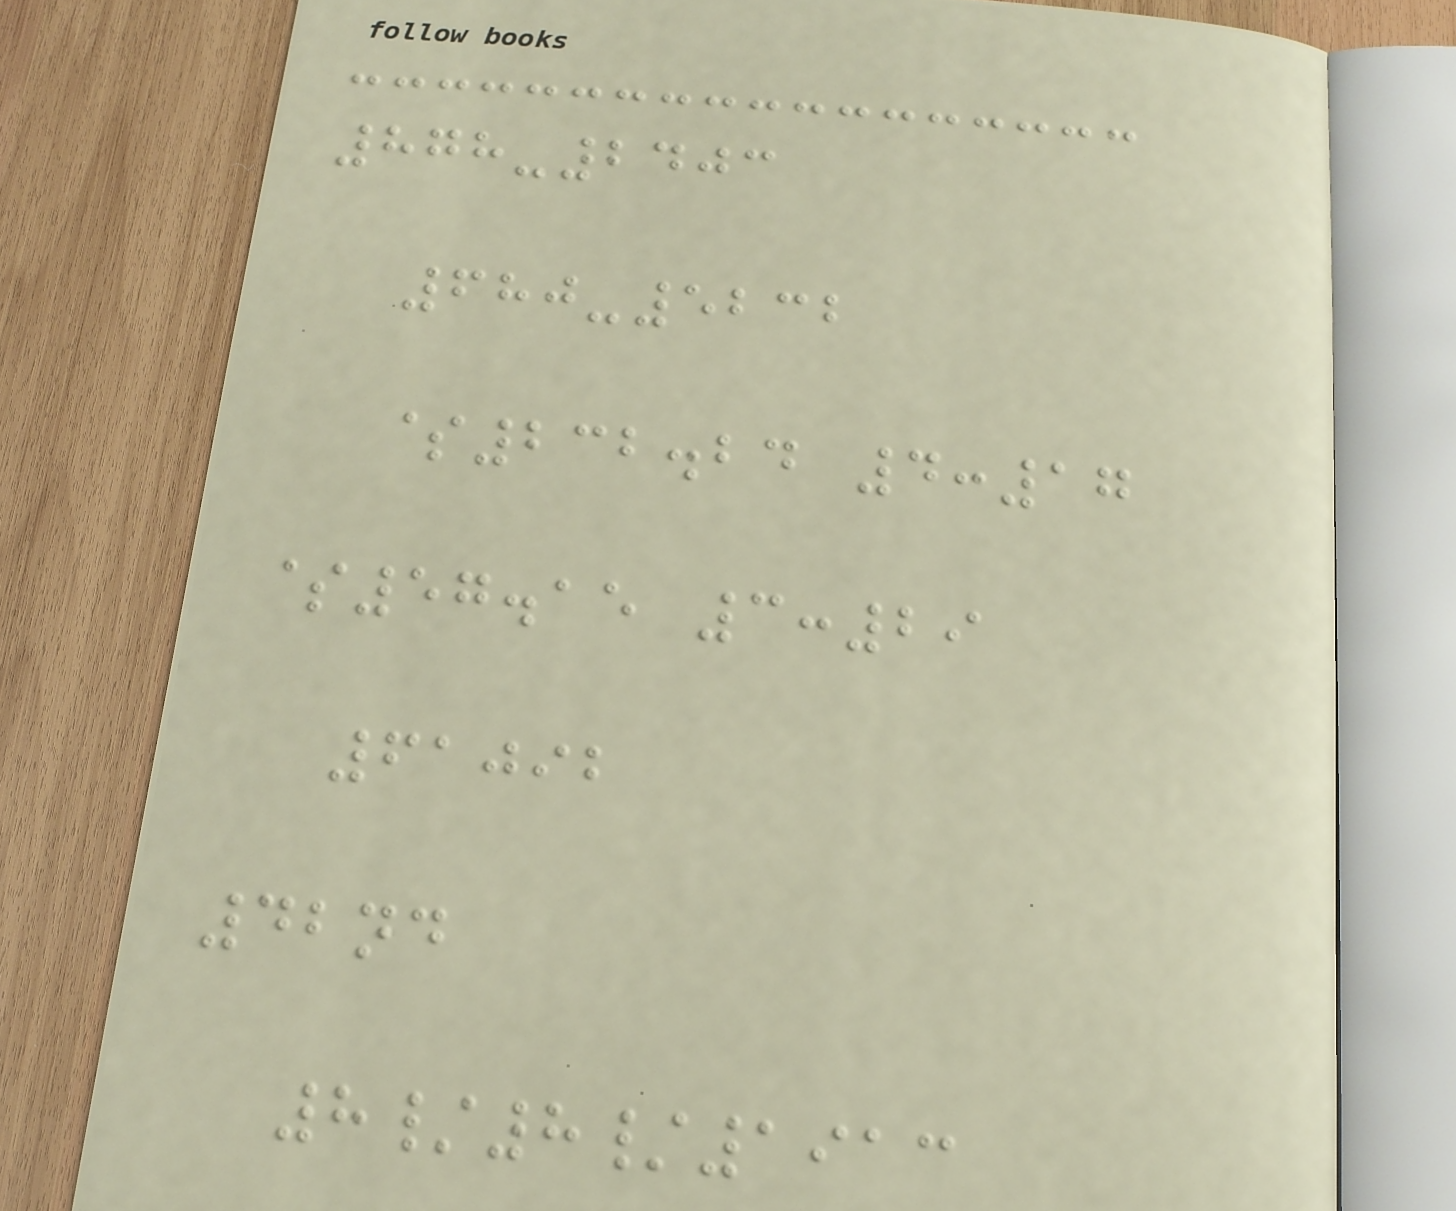878-2403
680-5232
$232.24 4:17
$57.15 3:29
61092
42nd
8/8/1913
